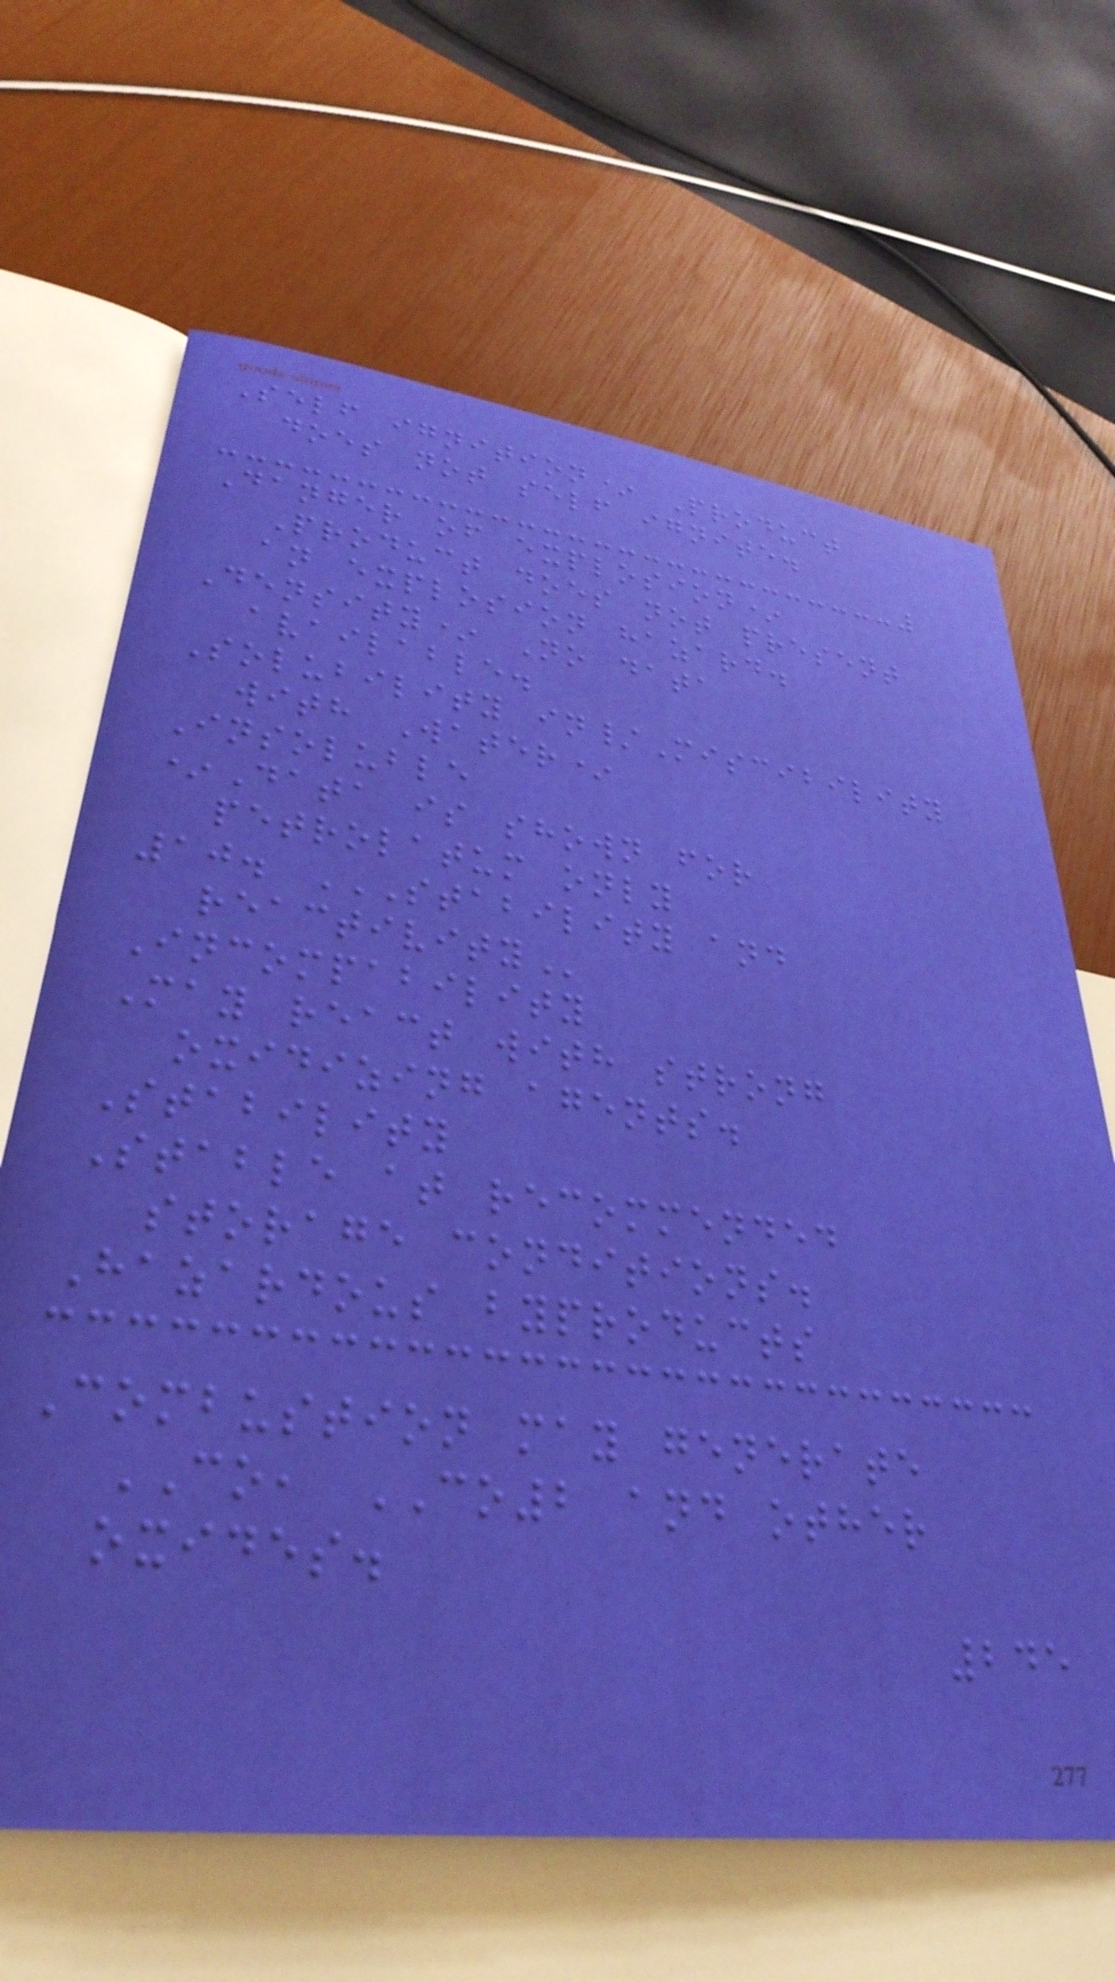Self ignition* Product
does not self ignite.
Danger of explosion*
Product does not present
an explosion hazard.
Density* No data
available.
Solubility in/Miscibility
with Water*
Insoluble
*Data is shown for
petrolatum only
10. STABILITY AND
REACTIVITY
Incompability
May react with strong
oxidizing agents.
Stability
Stable at recommended
storage conditions.
Hazardous byproducts
Combustion may generate
CO, CO2 and other
oxides.
245
